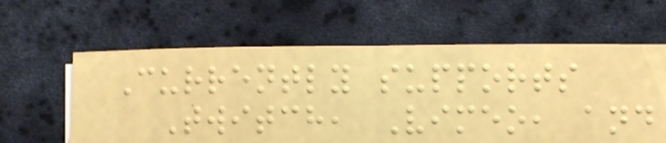Currently supports
Twitch, Vimeo, and
